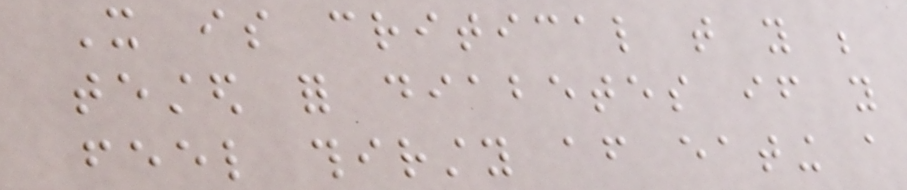It is critical that you be
tested for diabetes if you
feel thirsty after eating a
